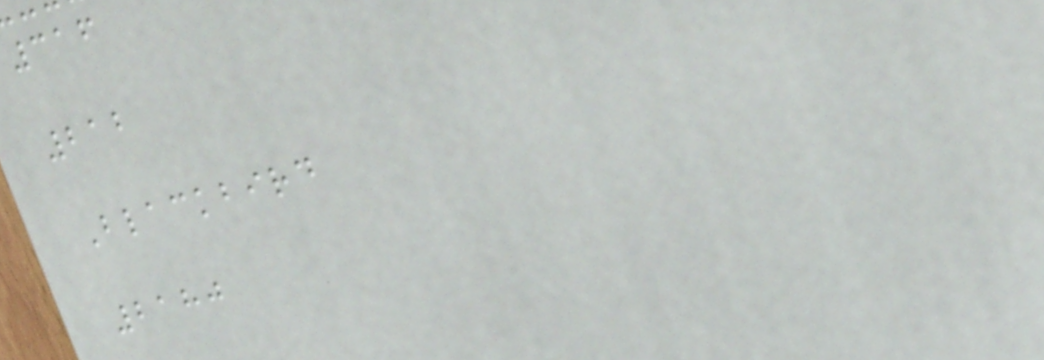316
212
Blackbird
2180
